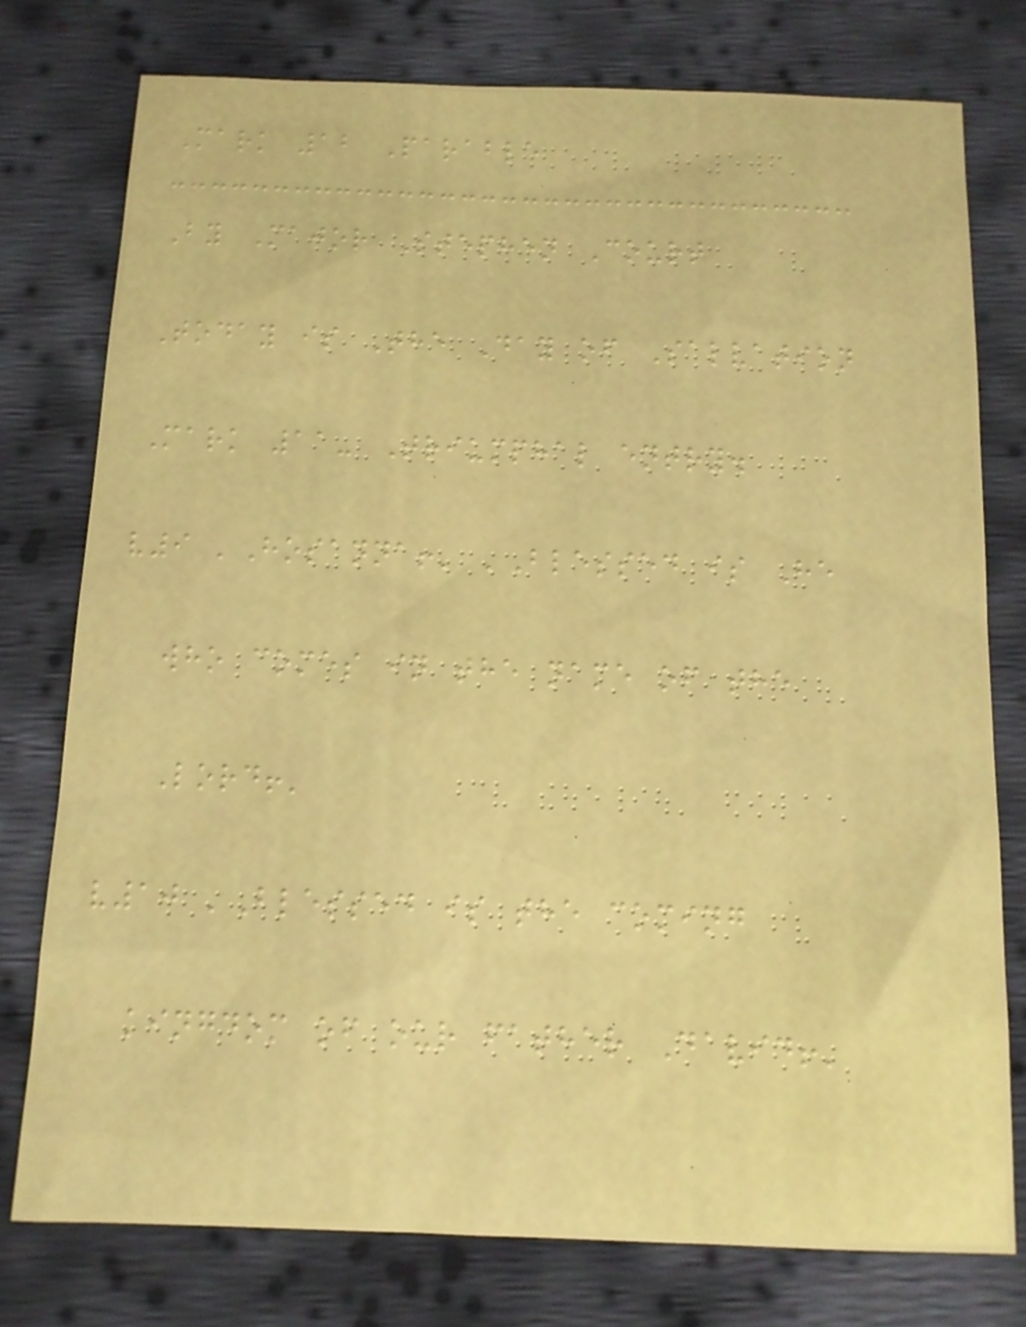Mark 12 Parable
By Major Stephen Court
Today is The Day of Salvation
Mark 11- Triumphal entry.
v9 'Hosanna!' 'Blessed is He
who comes in the name of the
Lord!'
v10 'Blessed is the coming
kingdom of our father David!'
